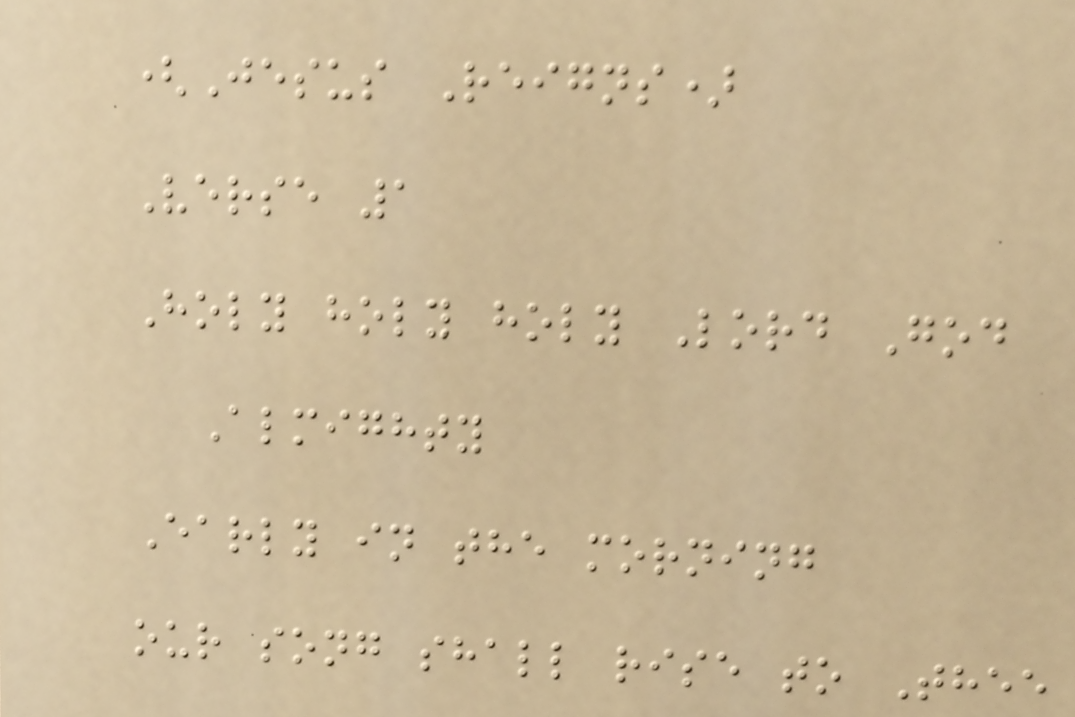(Jesus Reigns)
Verse 1
Holy holy holy Lord God
Almighty
Early in the morning
our song shall rise to Thee
